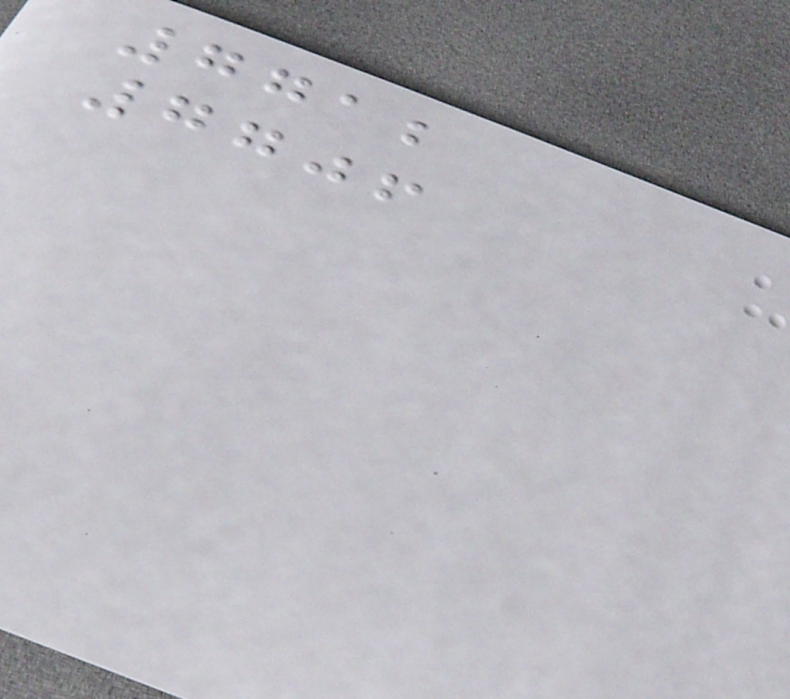7712
7706
